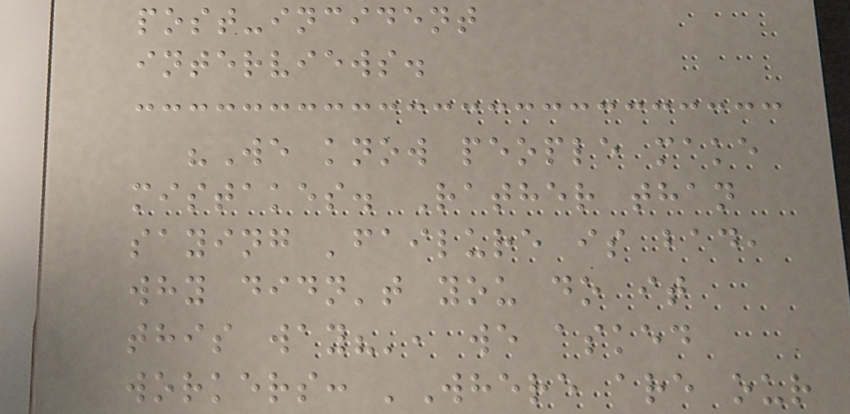post-incident
interviews.
"We know people make
mistakes. Rather than
saying 'failure is bad,
why didn't you do it
this way?', we asked
workers: 'Where are our
